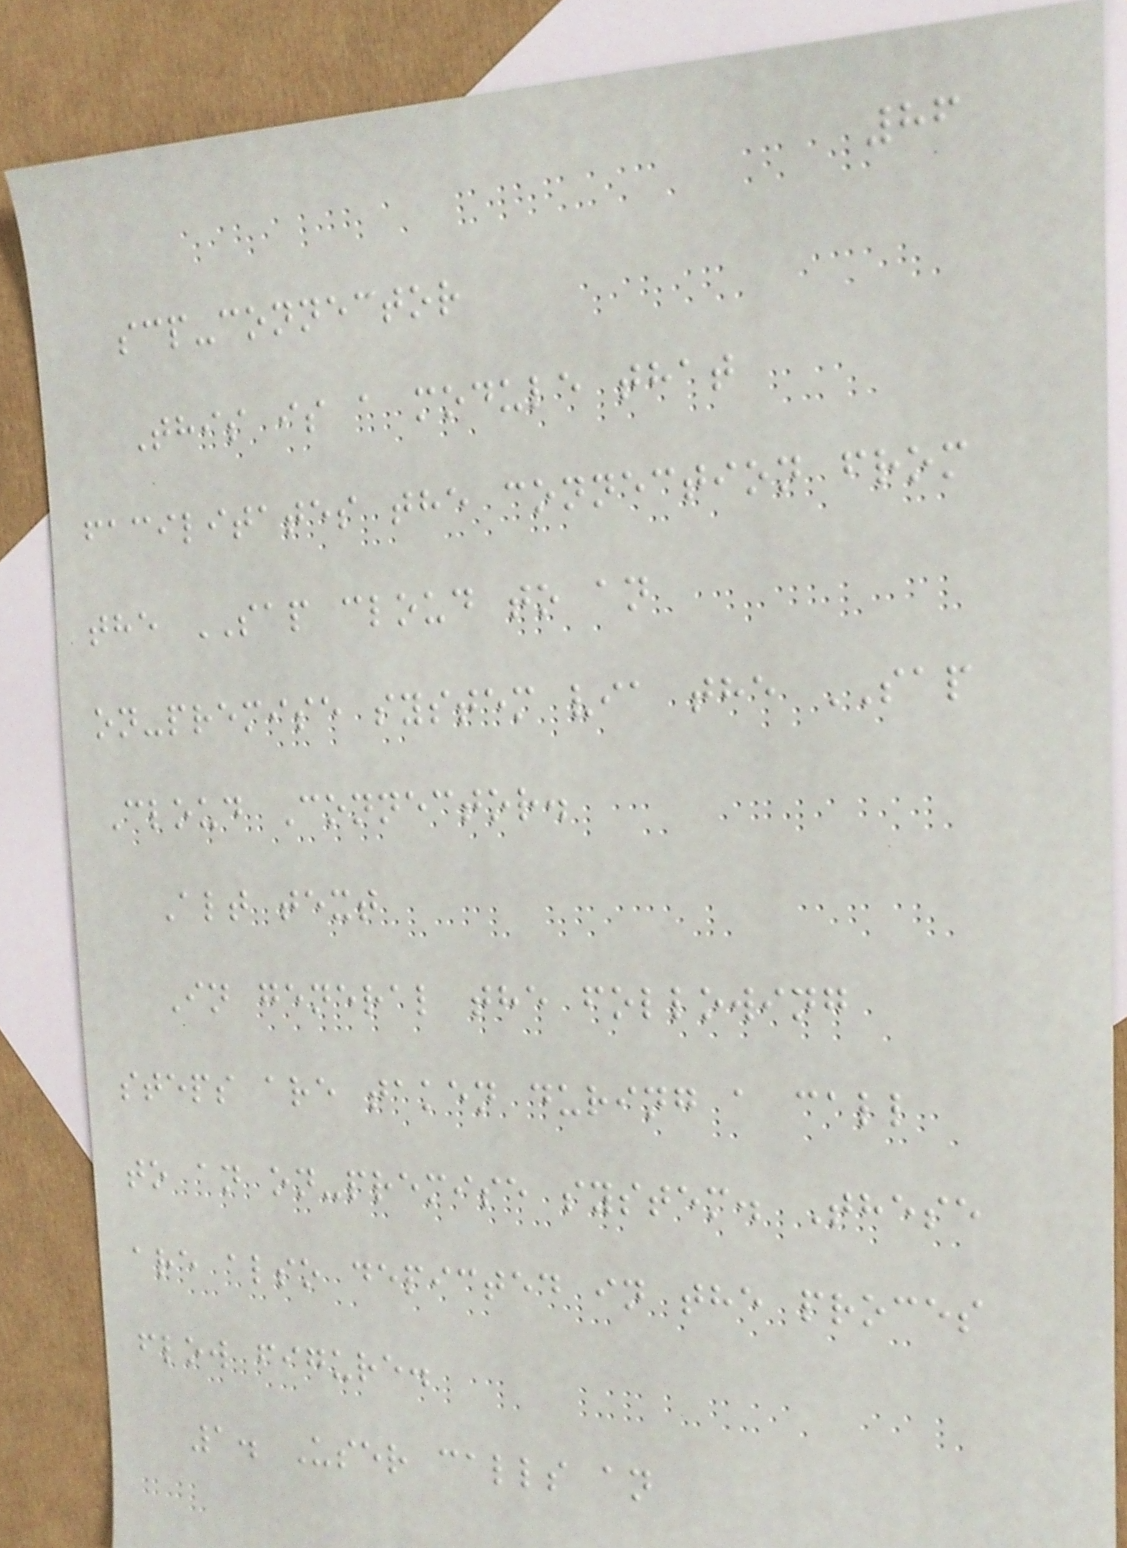86
scp-connector
This is a module that
facilitates the connection from
the SAP cloud to an
on-premise system via the SAP
Cloud Connector.
Alt text
In general the following
steps are taken during a call
to an on-premise system. These
are also depicted in the proces
flow figure.
1. User calls an
